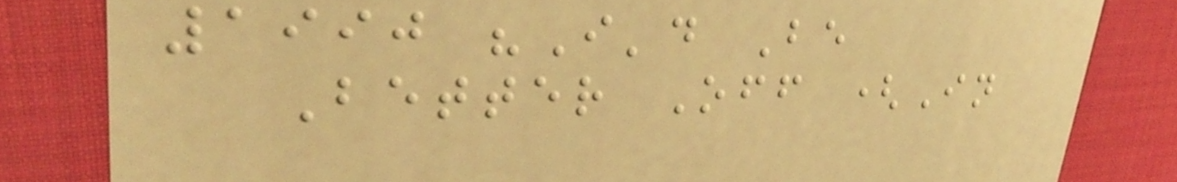1990 "I'd Be
Better Off (In
